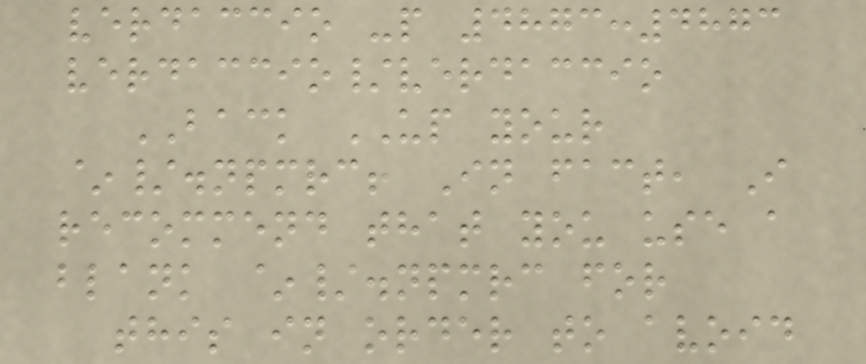verdaccio -p 4873:4873
verdaccio/verdaccio
BACK UP your
~/.npmrc! In fact, I
recommend that you use a
blank ~/.npmrc for
this in order to avoid
